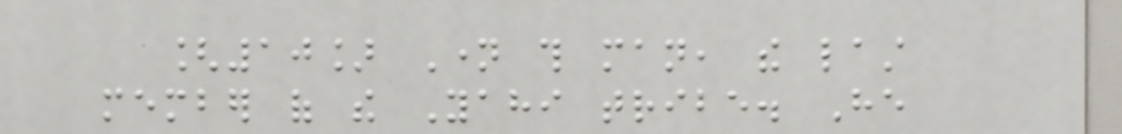[10] Name this man, the last
member of the Yahi tribe. He
